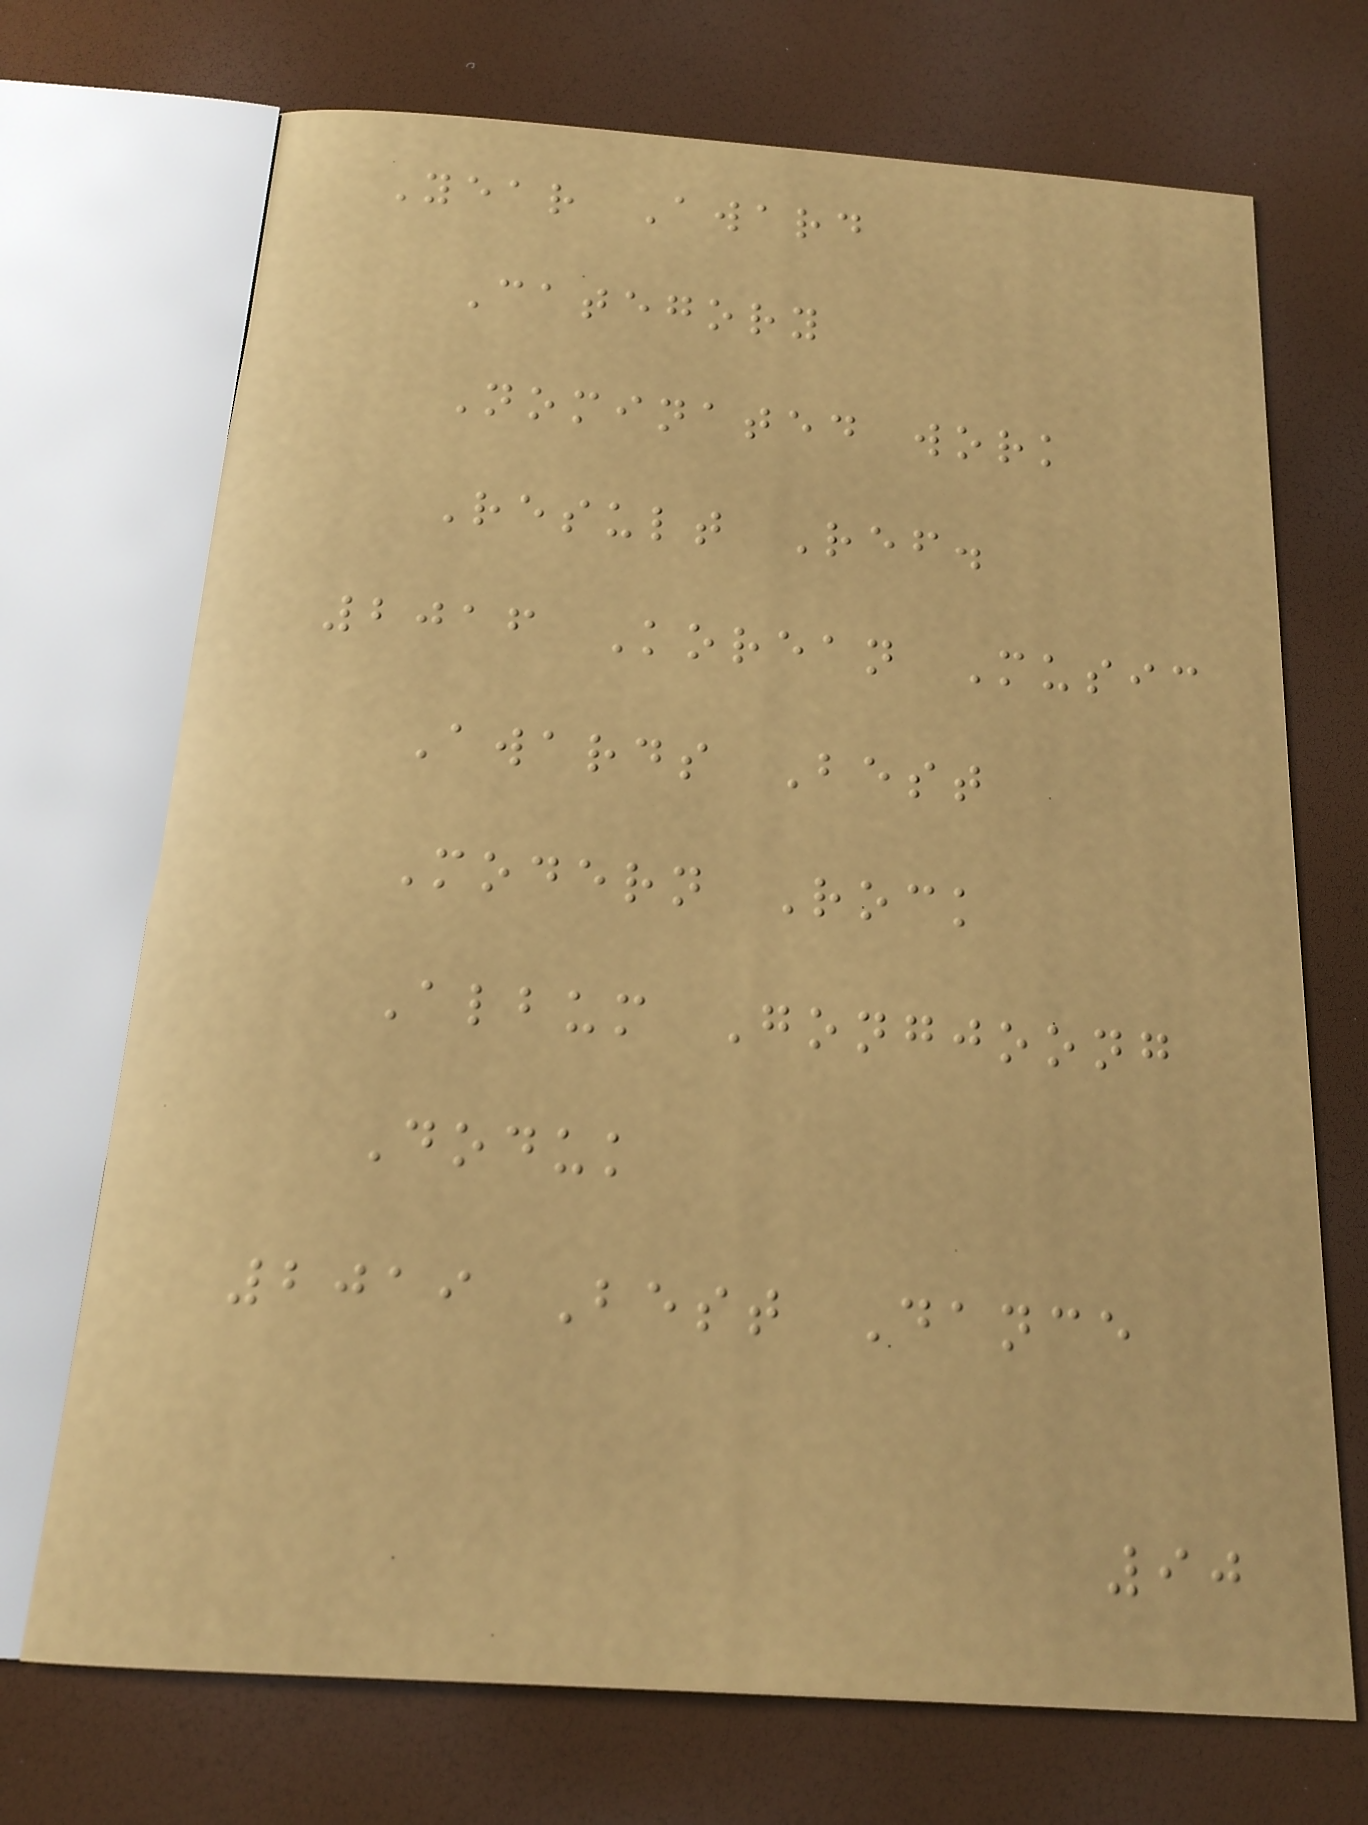Year Award
Category
Nominated work
Result Ref.
2016 Korean Music
Awards Best
Modern Rock
Album Gongjoong
Doduk
2019 Best Dance
90
